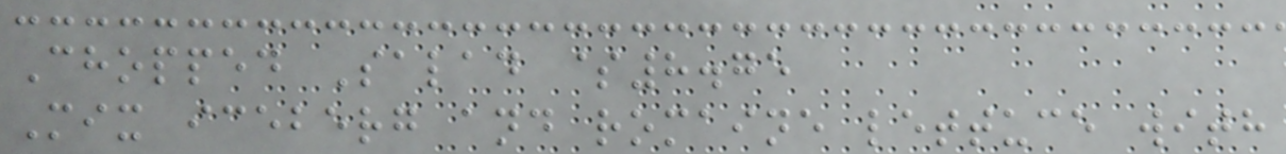Chopped Salad $8.75
Mix iceberg and romaine lettuce with
